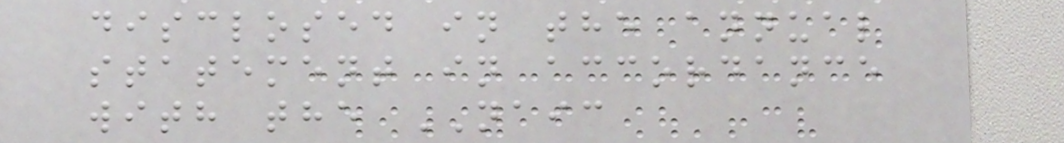disclosed in the annual
statement in accordance
with the NAIC
